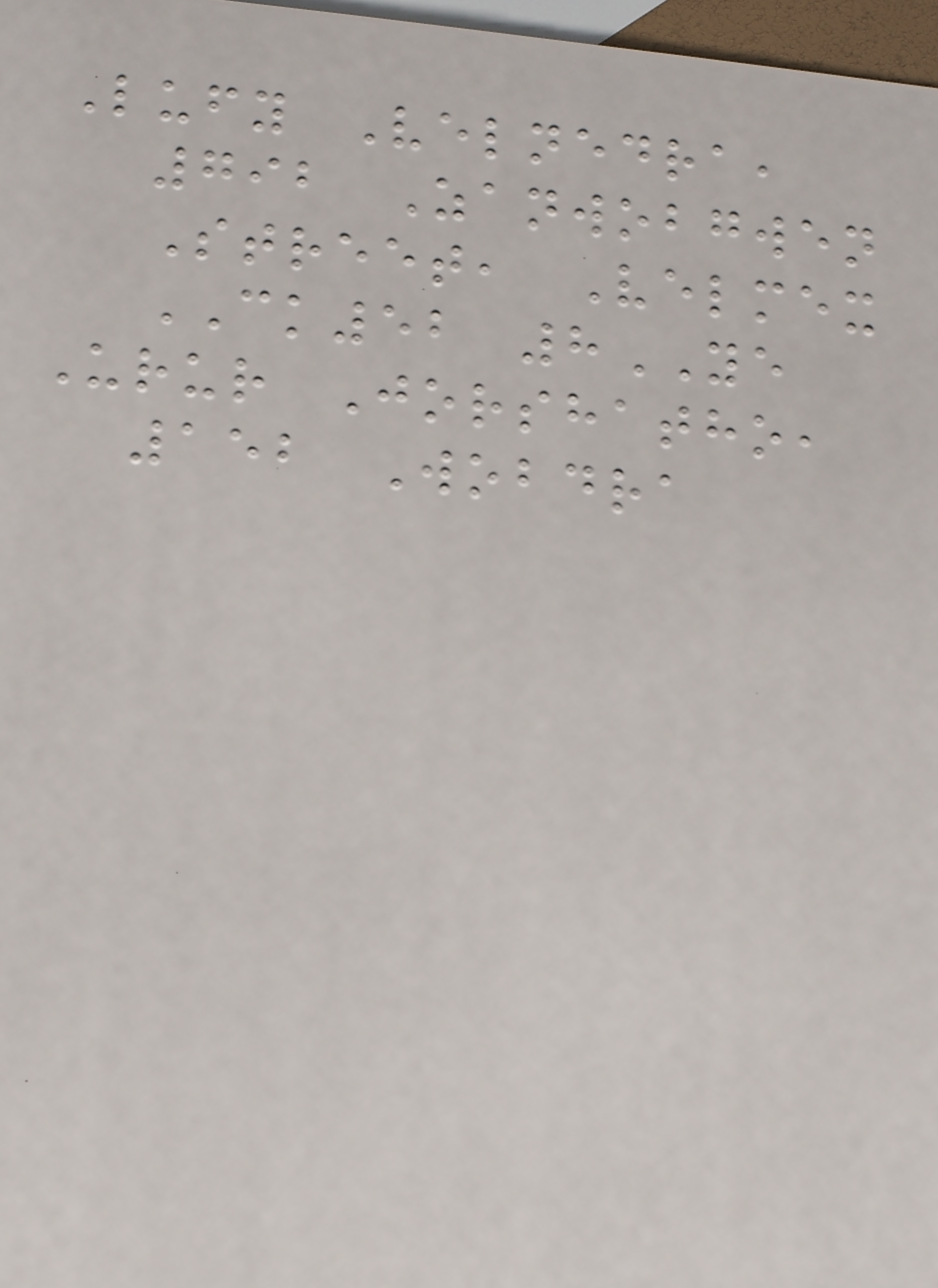Lufy Velnedra,
792 Zanwobgwen
Street, Velmex
CK52 8YE
Urur Jorshatho,
152 Wobdra
